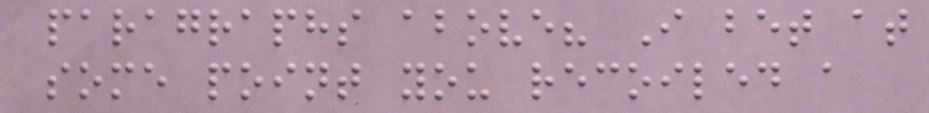paragraphs above? I bet at
some point you recoiled a
